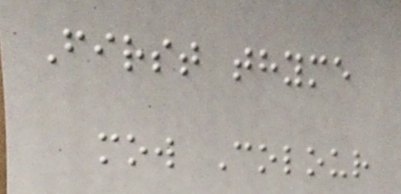First thyme
mow Colour
